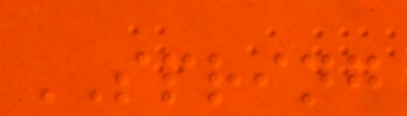SPRING
